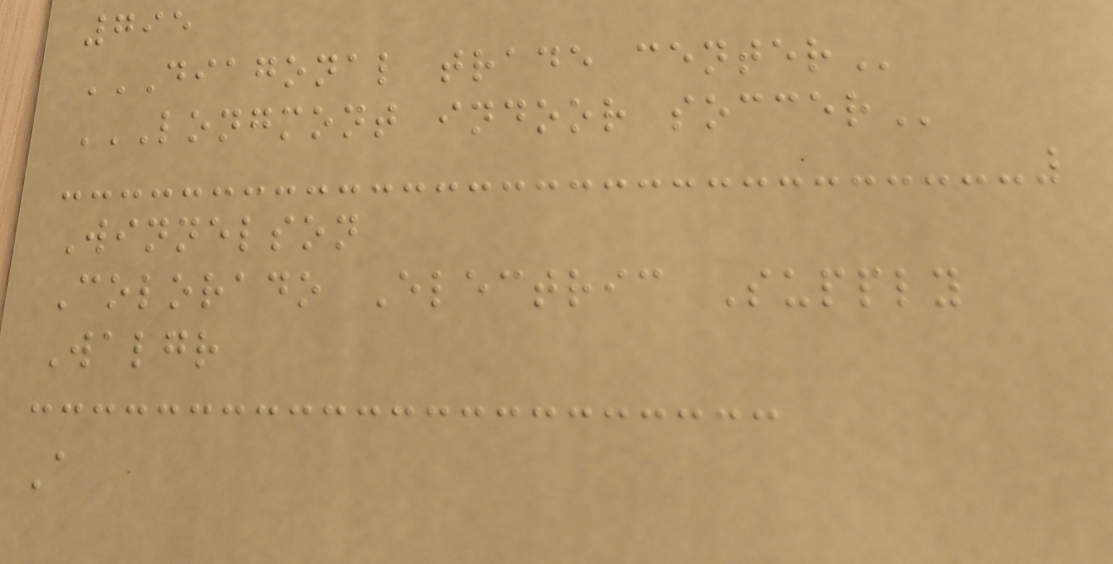795
DIAGONAL TRADE CENTER
LONGMONT INDOOR SOCCER
Winnelson
Colorado Electric Supply
Walgr
A
